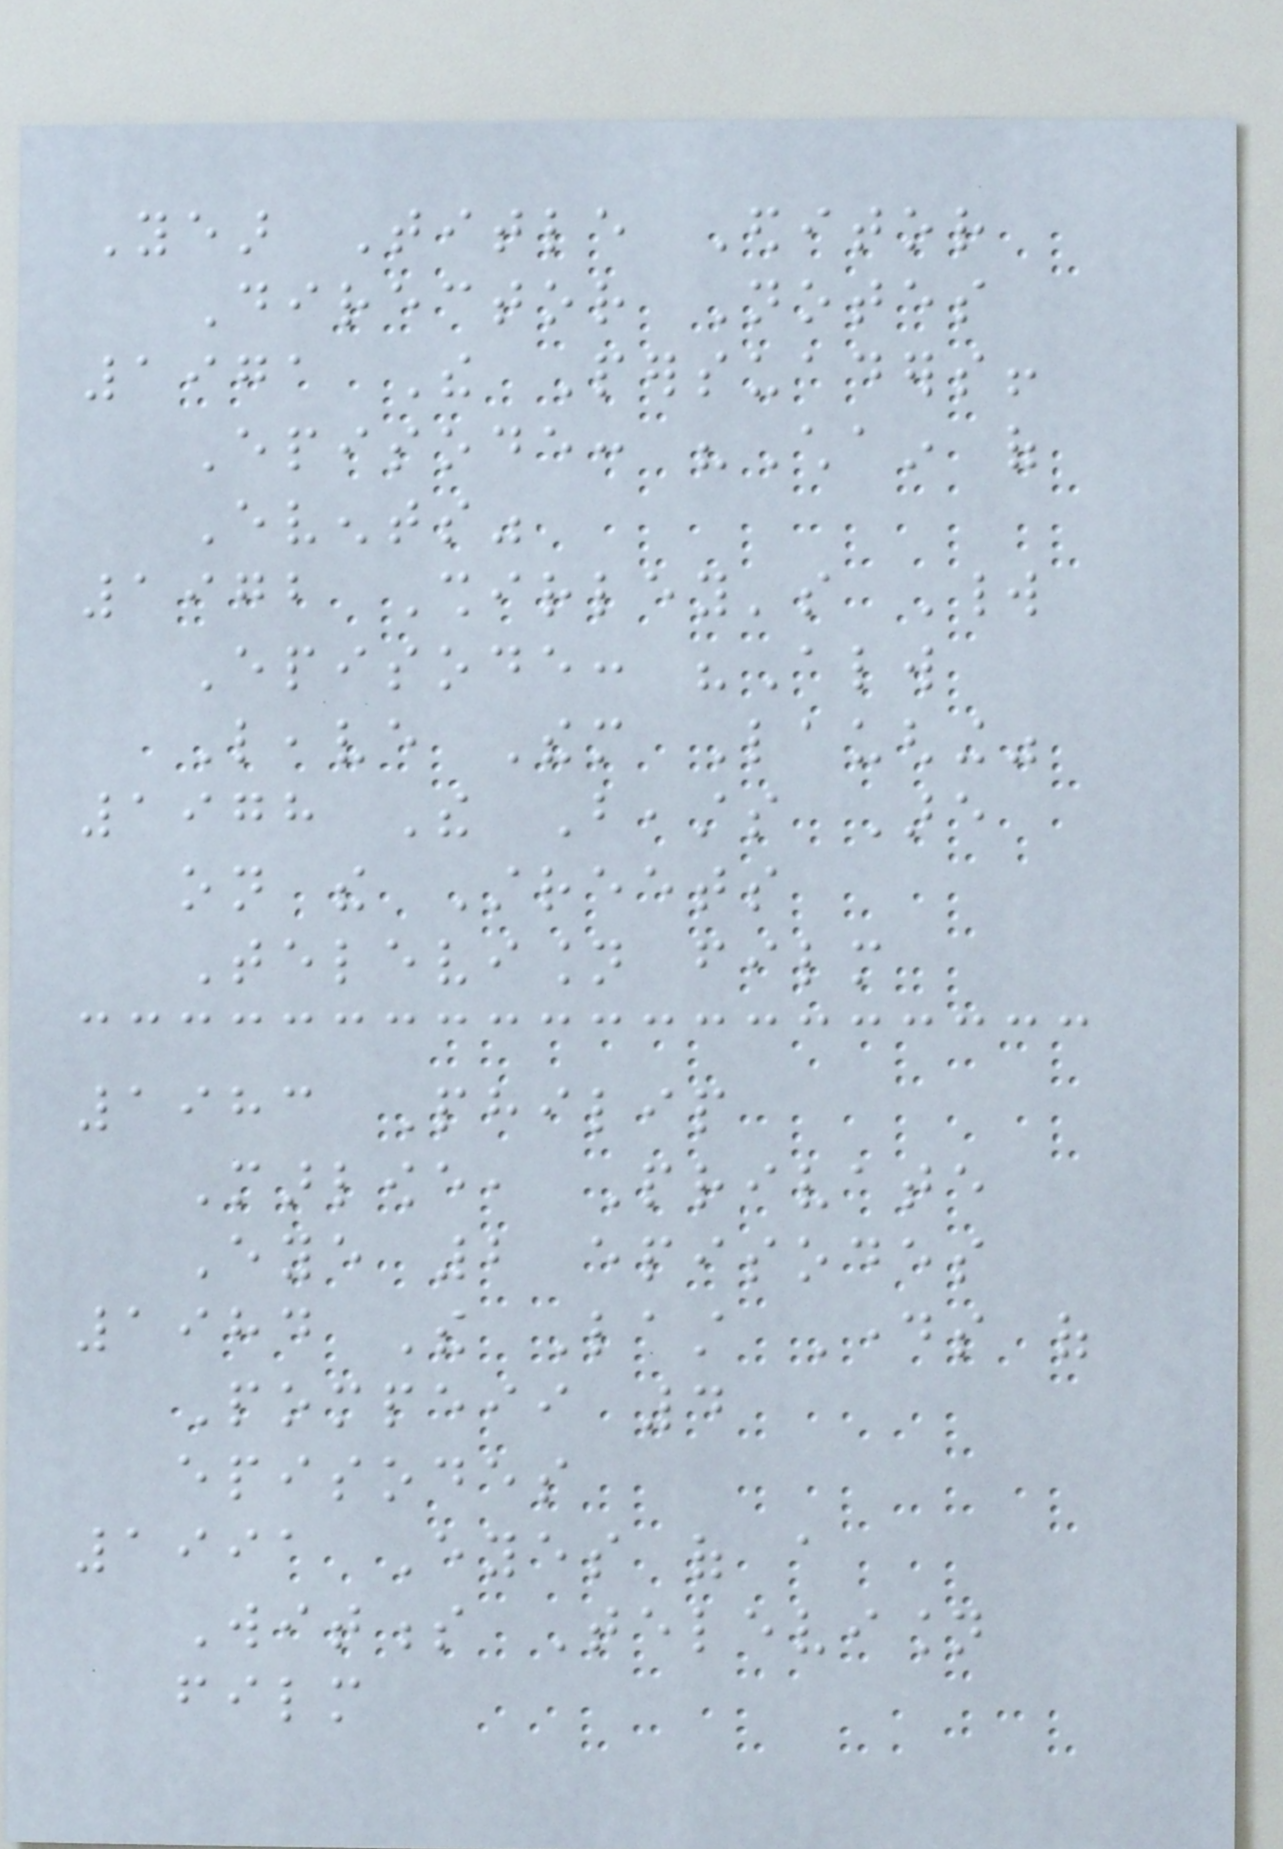Year Title Editor
Director Notes
1971 The Persuaders!
Episode: "Chain of
Events"
1972 Shirley's World
Episode: "Always
Leave Them Laughing"
1978 The Beasts Are
on the Streets
Television film
1983 Philip
Marlowe, Private
Eye 2 episodes
1984 The Last Days of
Pompeii 4
episodes
1991 Eyes of a
Witness Television
film
